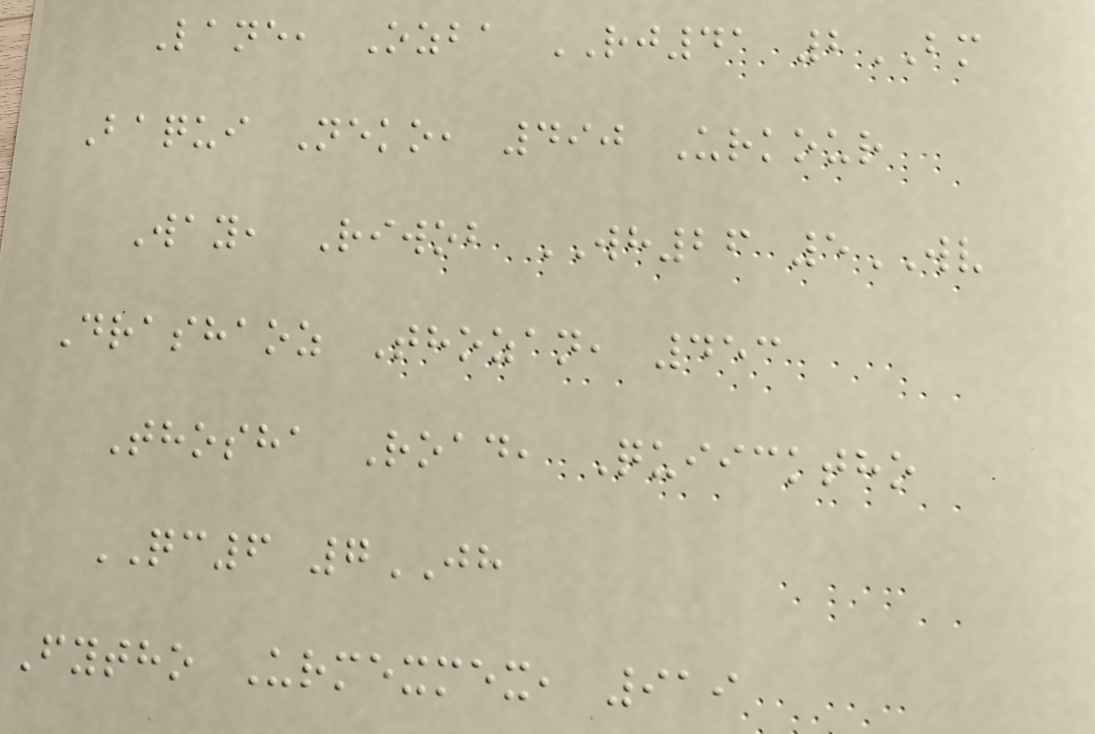Lane, Ozba RJ41 2BM
Baqui Neko, 490 Urkour
Way, Riwob WH26 5WV
Drashaoz Thozan, 453
Thosha Road, Quiicktho
QC6 7JH
Fytho Urmexmex, 919
